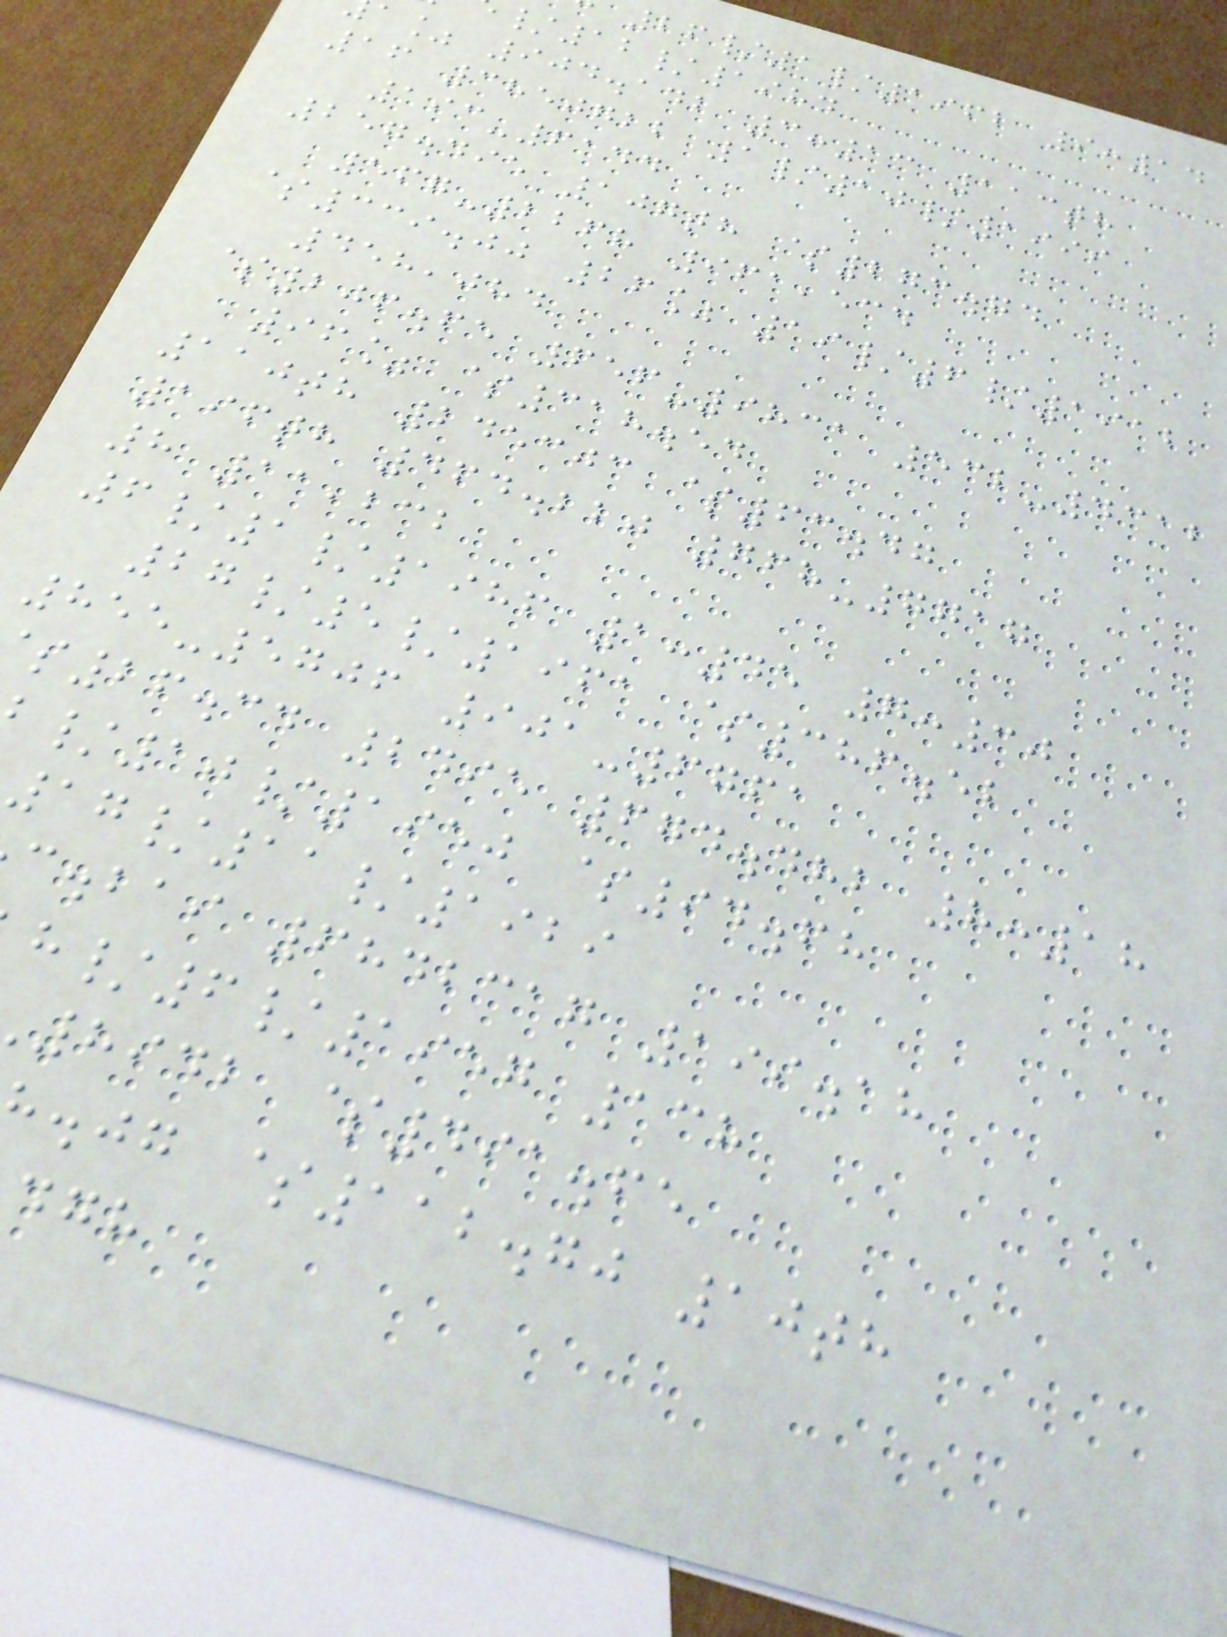26/1/1962 9:14
/12/1984
a% 904.142 3:13 113th
16 3850722 1/10/1999
193-6144
257.495 107th $273.74
567-2268 961,534
$339.00 26% 19/6/1912
458,084
$206.65 656-9831 532-4312
96% $318.54
110th 245303 $63.47
196th 464.220 768-7717
8 11,232
6/1/1986 1:45 7:30
27/5/1961 $386.52
855-5706 901-6761
26.34 2495 674.482 8:18
/10/1950 $94.68
17/11/1929
c.bai 6842317 199.18
/6/1957 138
8942 $491.65
.jg $112.70 10th
